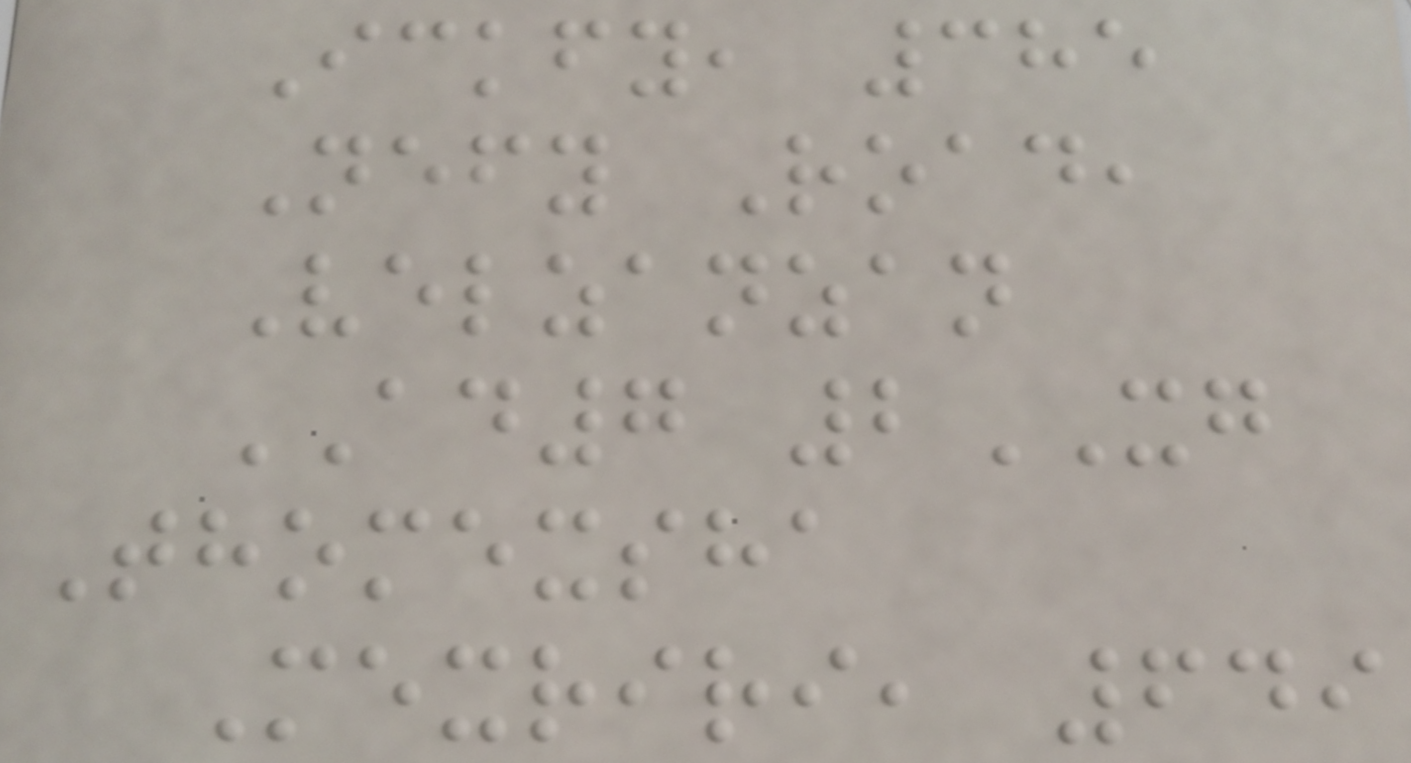Ickfy, 385
Nefy Road,
Velzanzan
AD7 2XG
Thomexsha
Mexriri, 649
